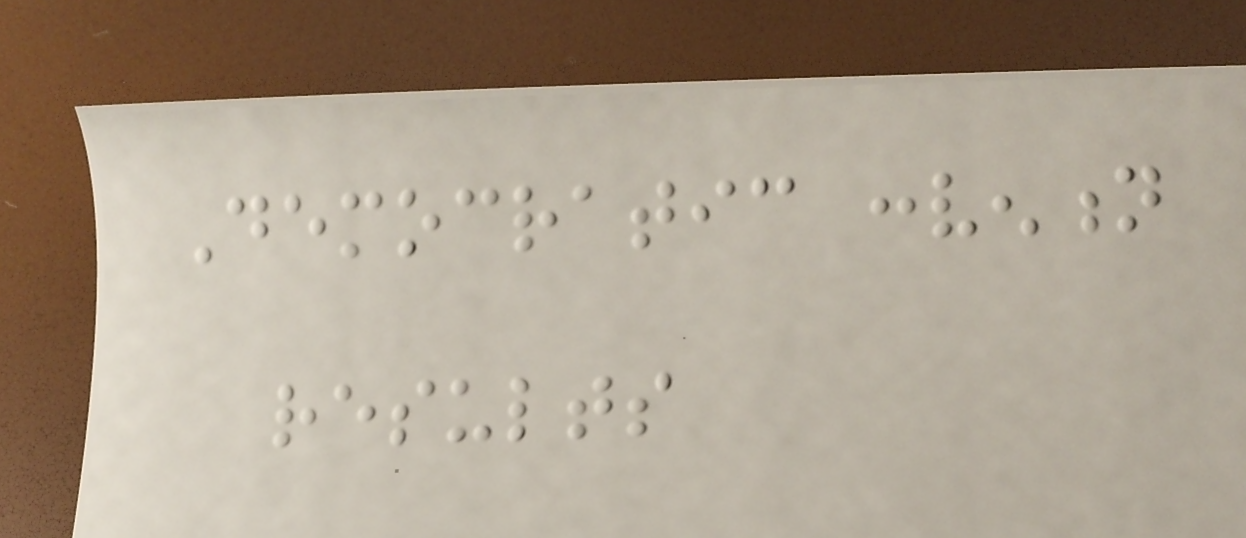Democratic convention
results
